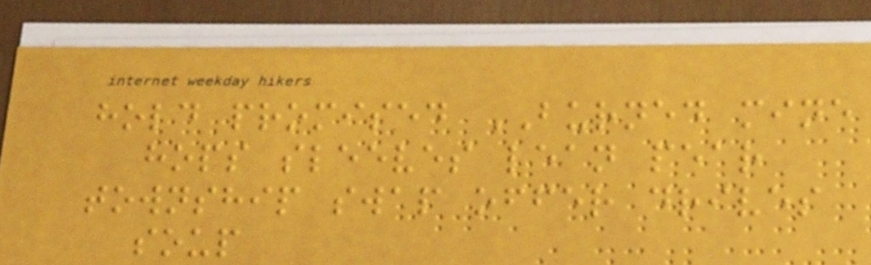hold promised BURNED mine
hops sleeves lean pear
township swap offer drives
soup
